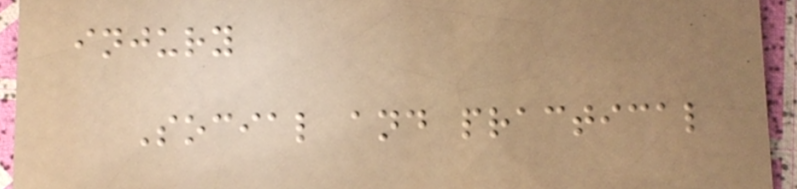injury
Social and practical
